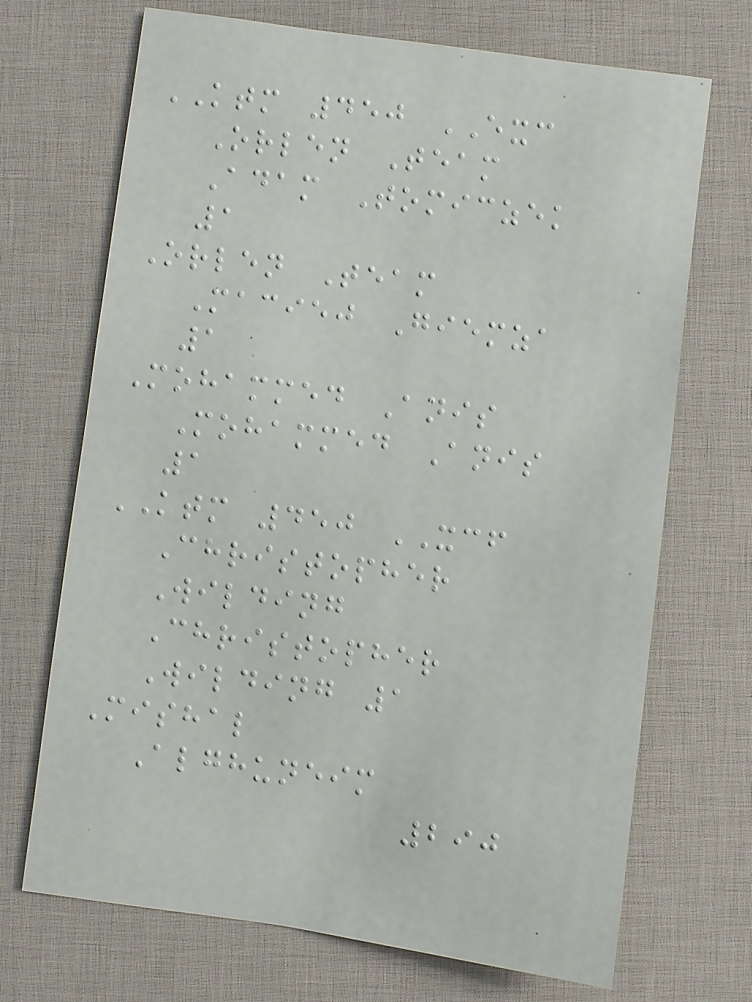KTM 450 EXC
Orlen Team
Adam Tomiczek
1
Orlen Team
Maciej Giemza
1
Mohammed Anis
Mohammed Anis
1
KTM 450 XCF
Christopher
Wilding
Christopher
Wilding 1
Mishal
Alghuneim
290
